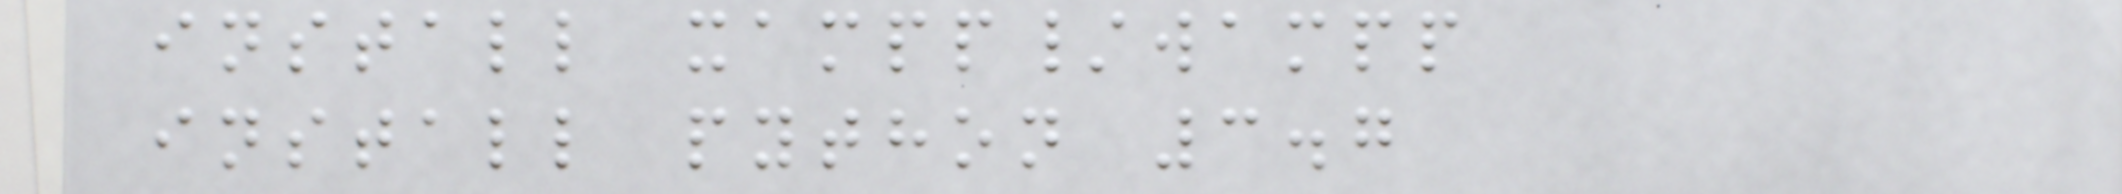install xampp/wampp
install python 3.7
